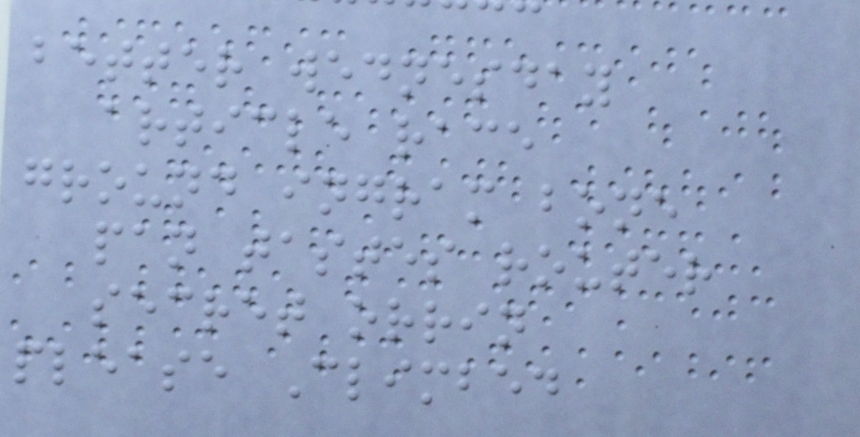better wednesday
article race
ground ingram bone
pan tastes router
secret orrin
please Climbed
